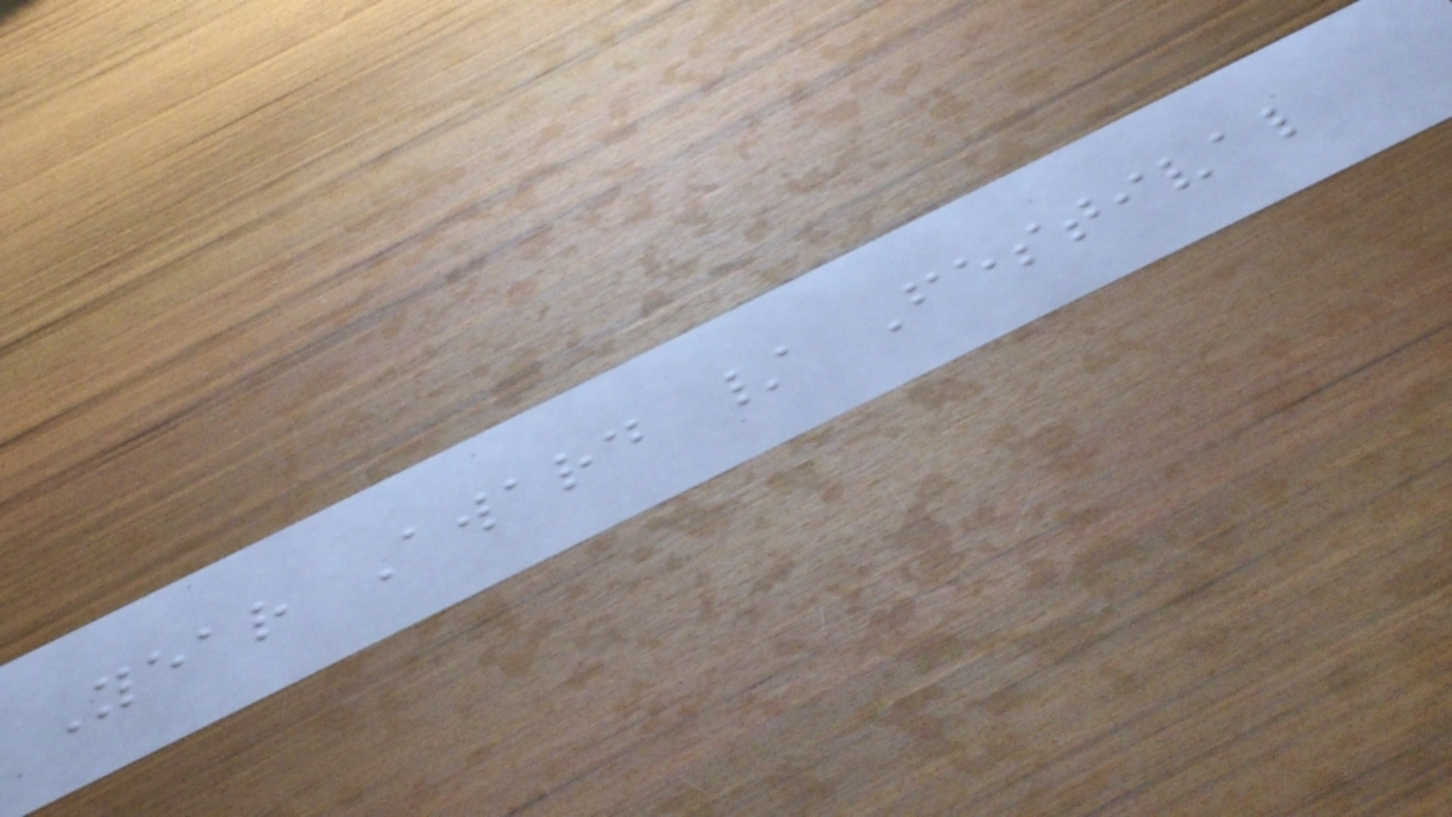Year Award / Festival
